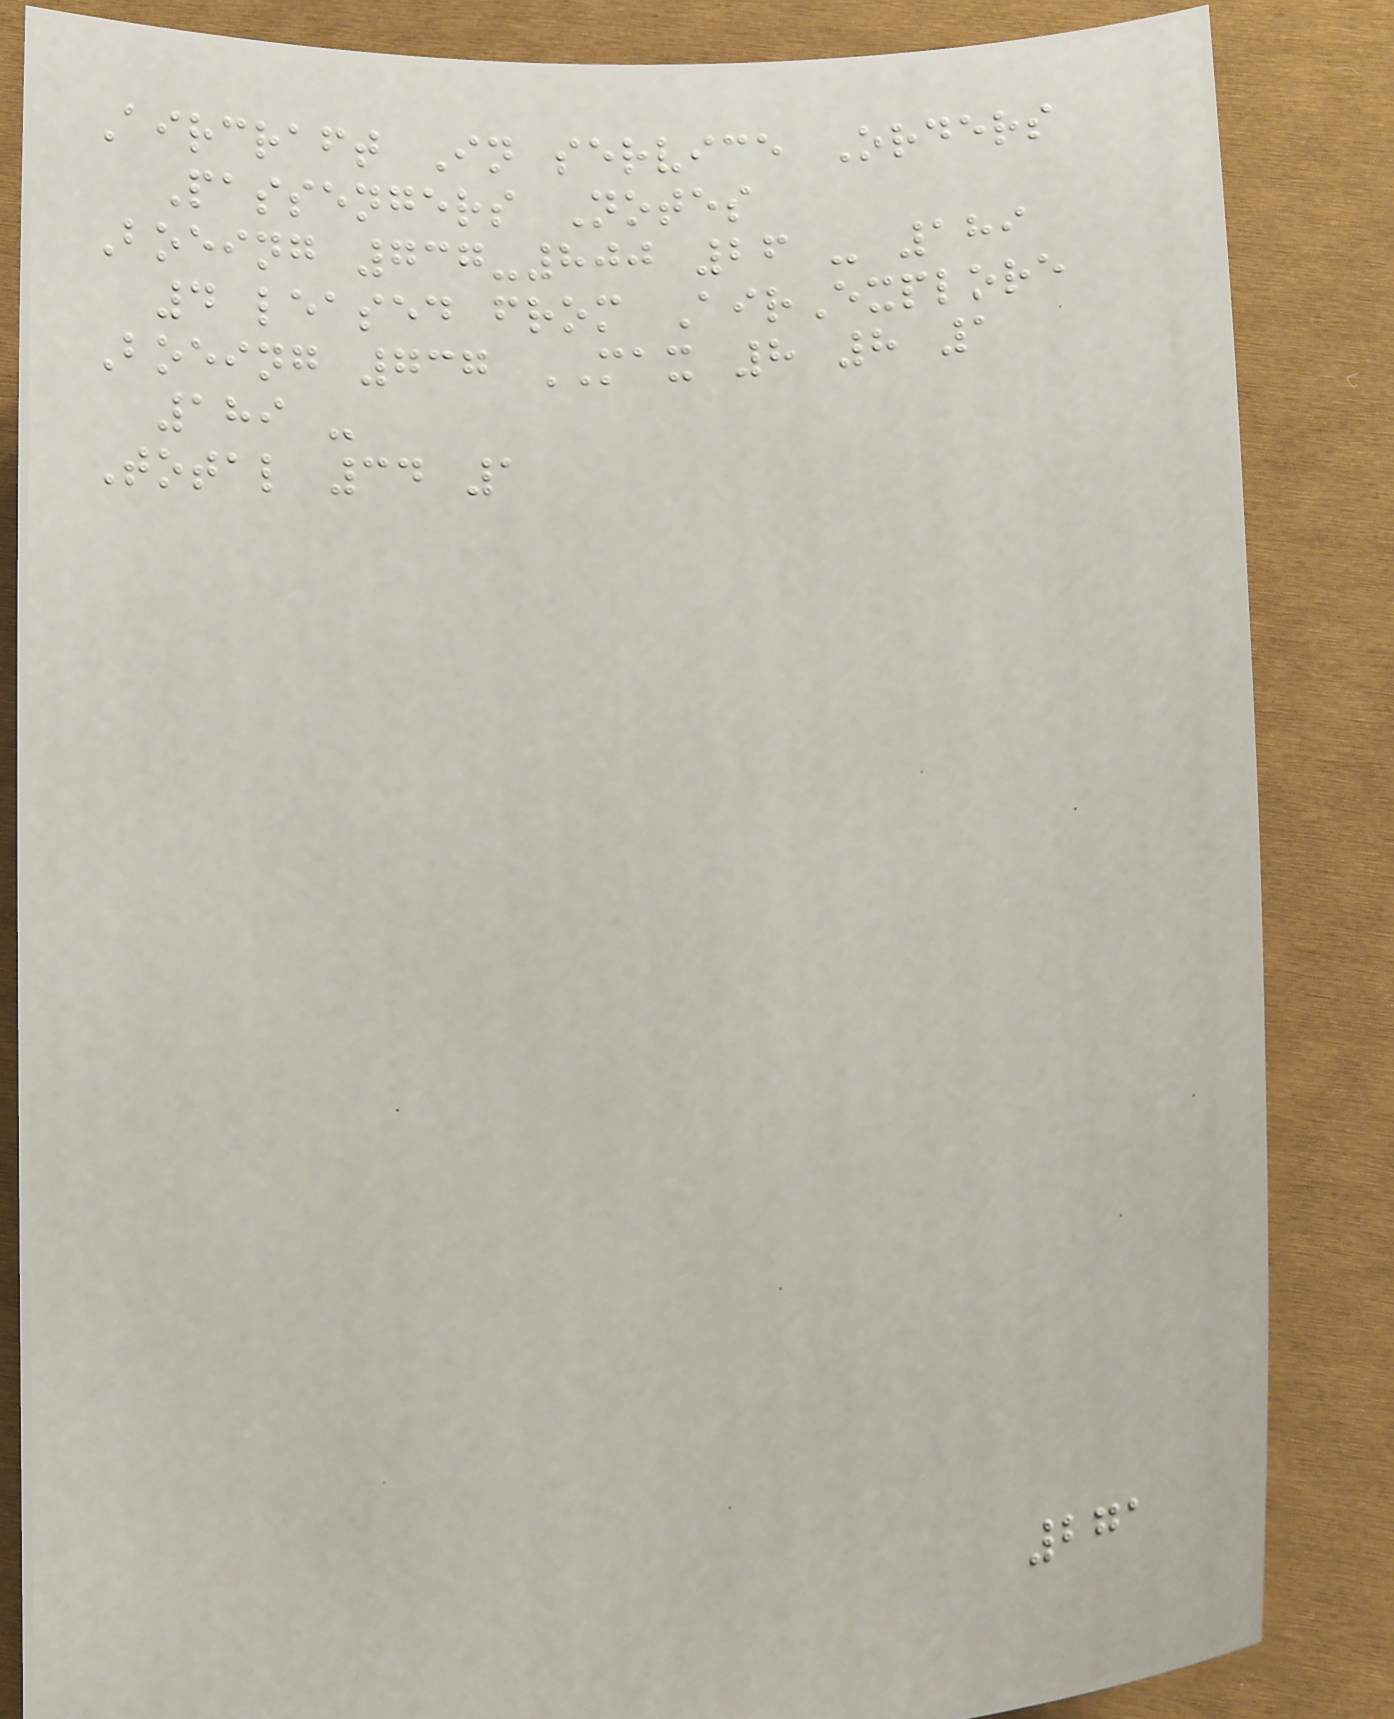Aircraft In service Orders
Passengers Notes
Boeing 737-800 26 - 189
4 leased from AirExplore
Boeing 737 MAX 8 8 1
189 -
Total 34 1
271
